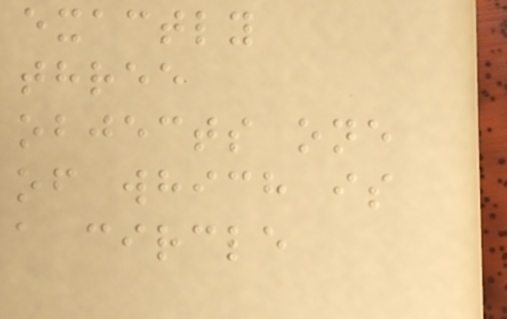exactly
three
objects one
of which is
a circle
